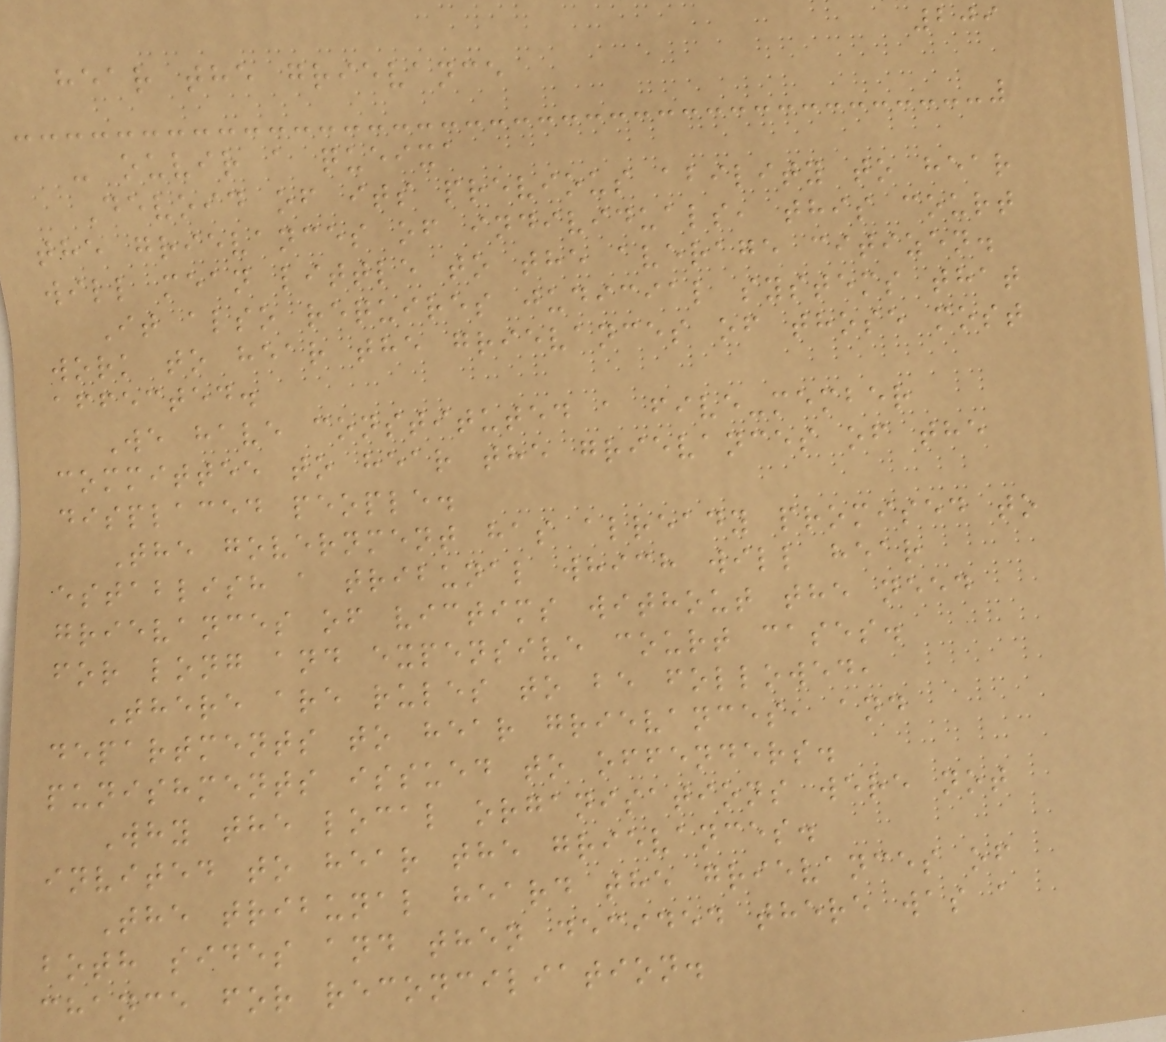209
hear the grievance
- ouvir a queixa
Devoid of its previous ability to hear
the grievances of individuals, this court
will mean little to the average citizen.
It also requires judicial systems that
work to hear the grievances of those most
affected.
We have constituted a five-member
committee to hear the grievances of the
displaced people.
The government has already promised to
establish a tribunal which will hear
grievances of victims without the need
for long and expensive court cases.
There are rules to be followed,
departments to hear grievances, and
punishments issued to offenders.
Why the local organisations were not
invited to hear the grievances.
The tribunal heard the grievances of
both sides and then decided there was a
chance for reconciliation.
